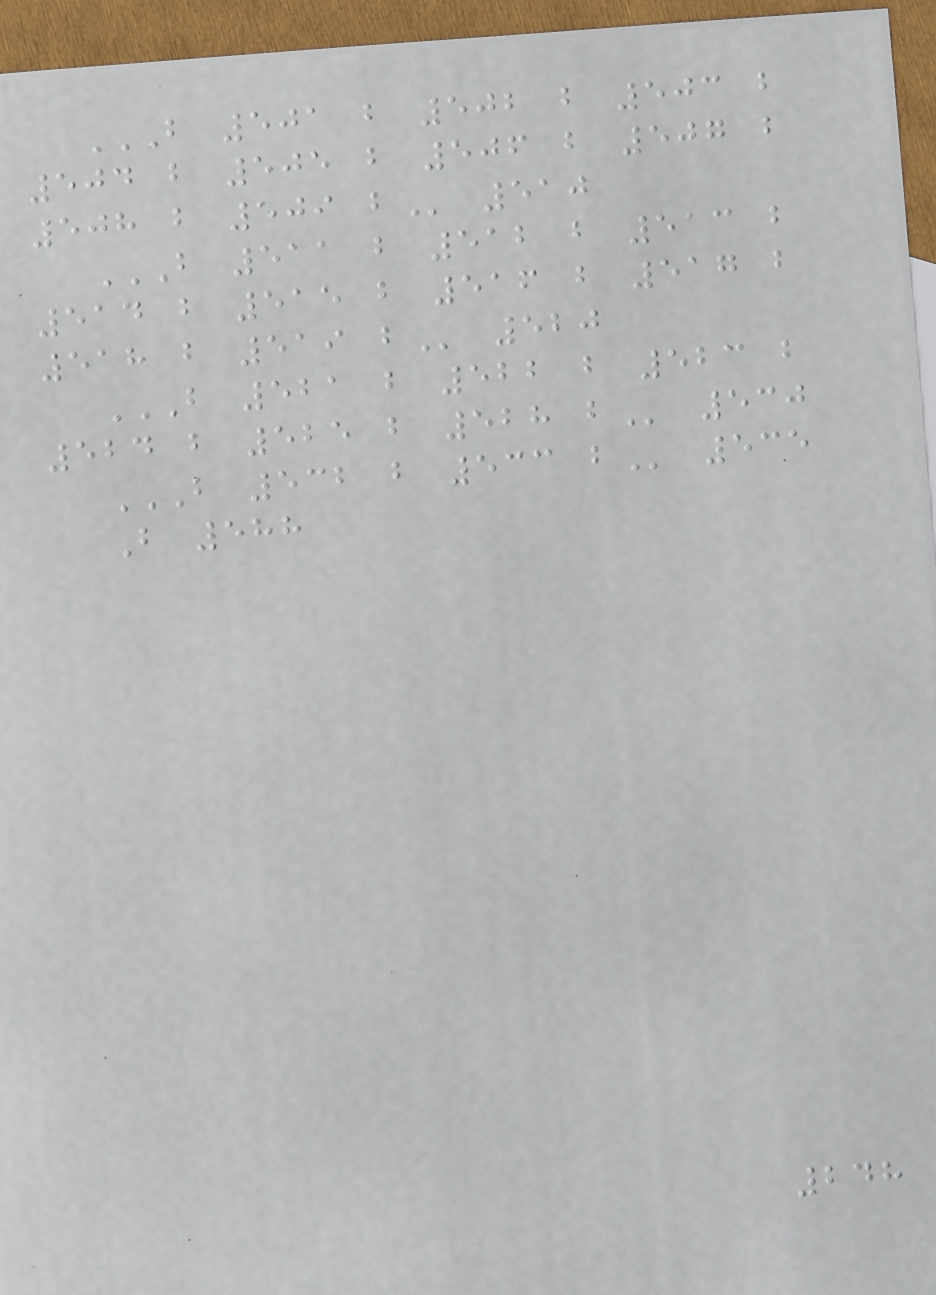B 501 B 502 B 503 B
504 B 505 B 506 B 507 B
508 B 509 B 510
B 511 B 512 B 513 B
514 B 515 B 516 B 517 B
518 B 519 B 520
B 521 B 522 B 523 B
524 B 525 B 528 B 530
B 532 B 533 B 535
B 588
248
